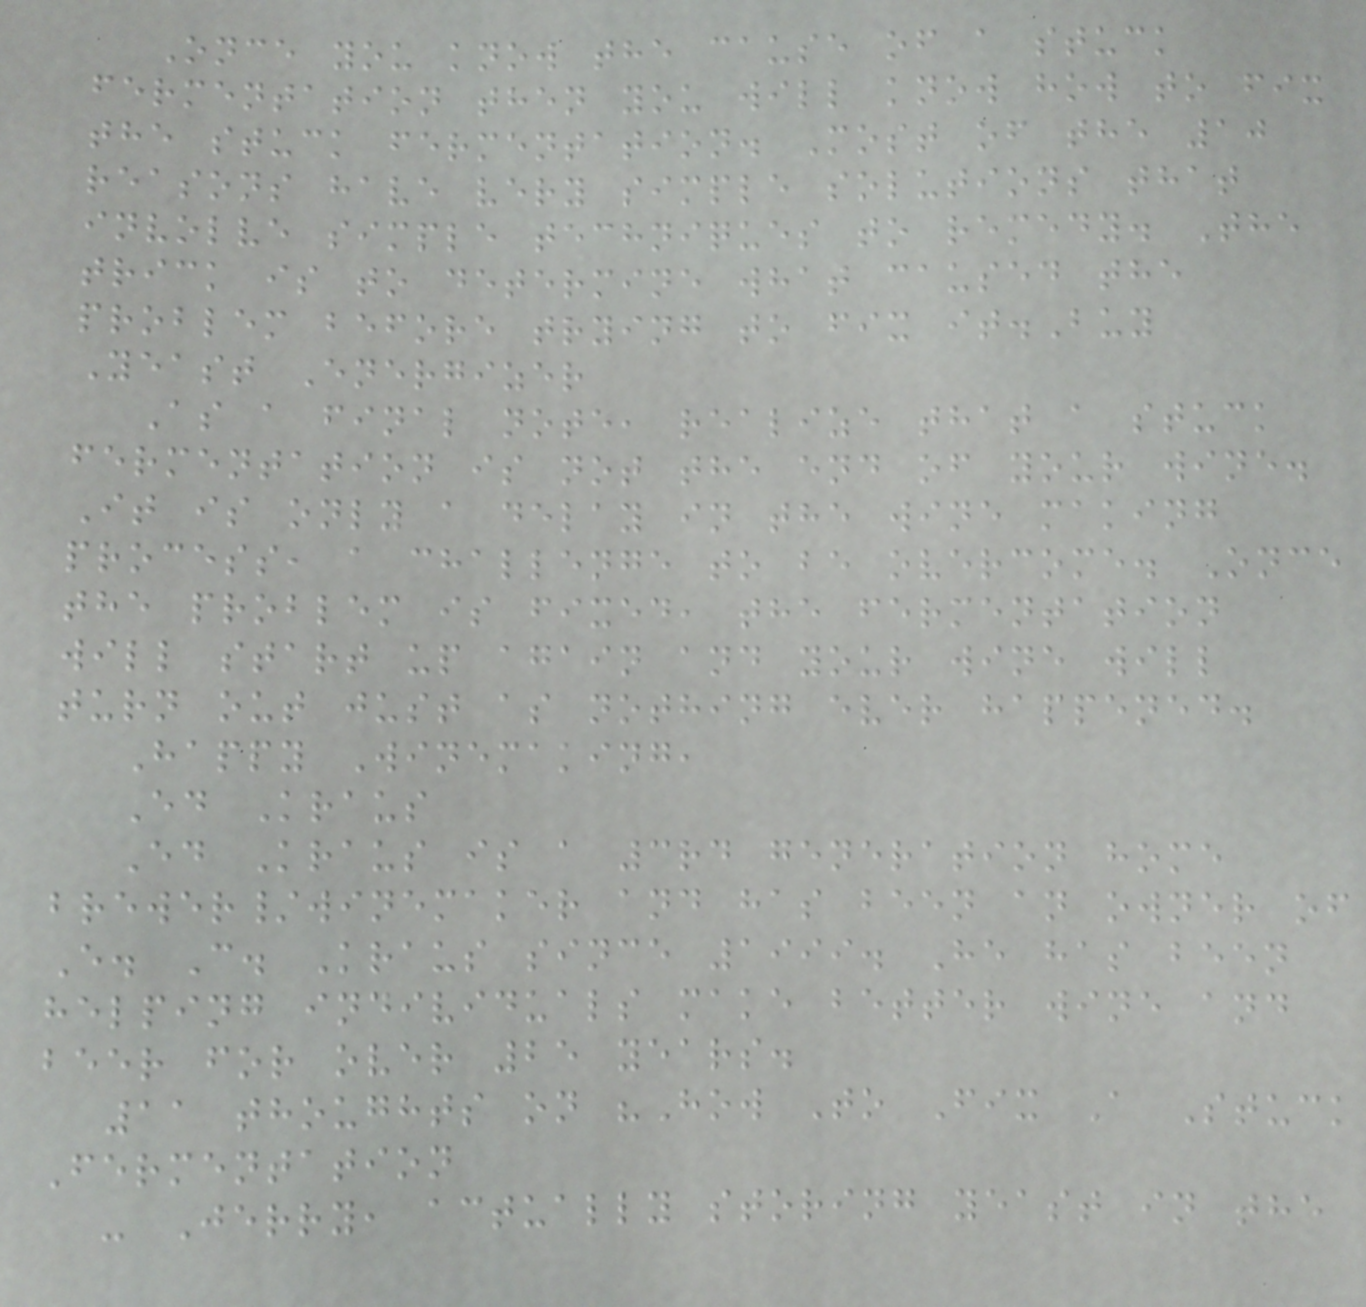Once you know the cause of a stuck
fermentation then you will know how to fix
the stuck fermentation. Most of the 10
reasons have very simple solutions that
involve simple techniques to remedy. The
trick is to determine what caused the
problem before trying to fix it.Buy
Yeast Energizer
As a final note, realize that a stuck
fermentation is not the end of your wine.
It is only a delay in the wine making
process, a challenge to be overcome. Once
the problem is fixed, the fermentation
will start up again and your wine will
turn out just as nothing ever happened.
Happy Winemaking,
Ed Kraus
Ed Kraus is a 3rd generation home
brewer/winemaker and has been an owner of
E. C. Kraus since 1999. He has been
helping individuals make better wine and
beer for over 25 years.
11 thoughts on "How To Fix A Stuck
Fermentation
- Jerry, actually storing yeast in the
